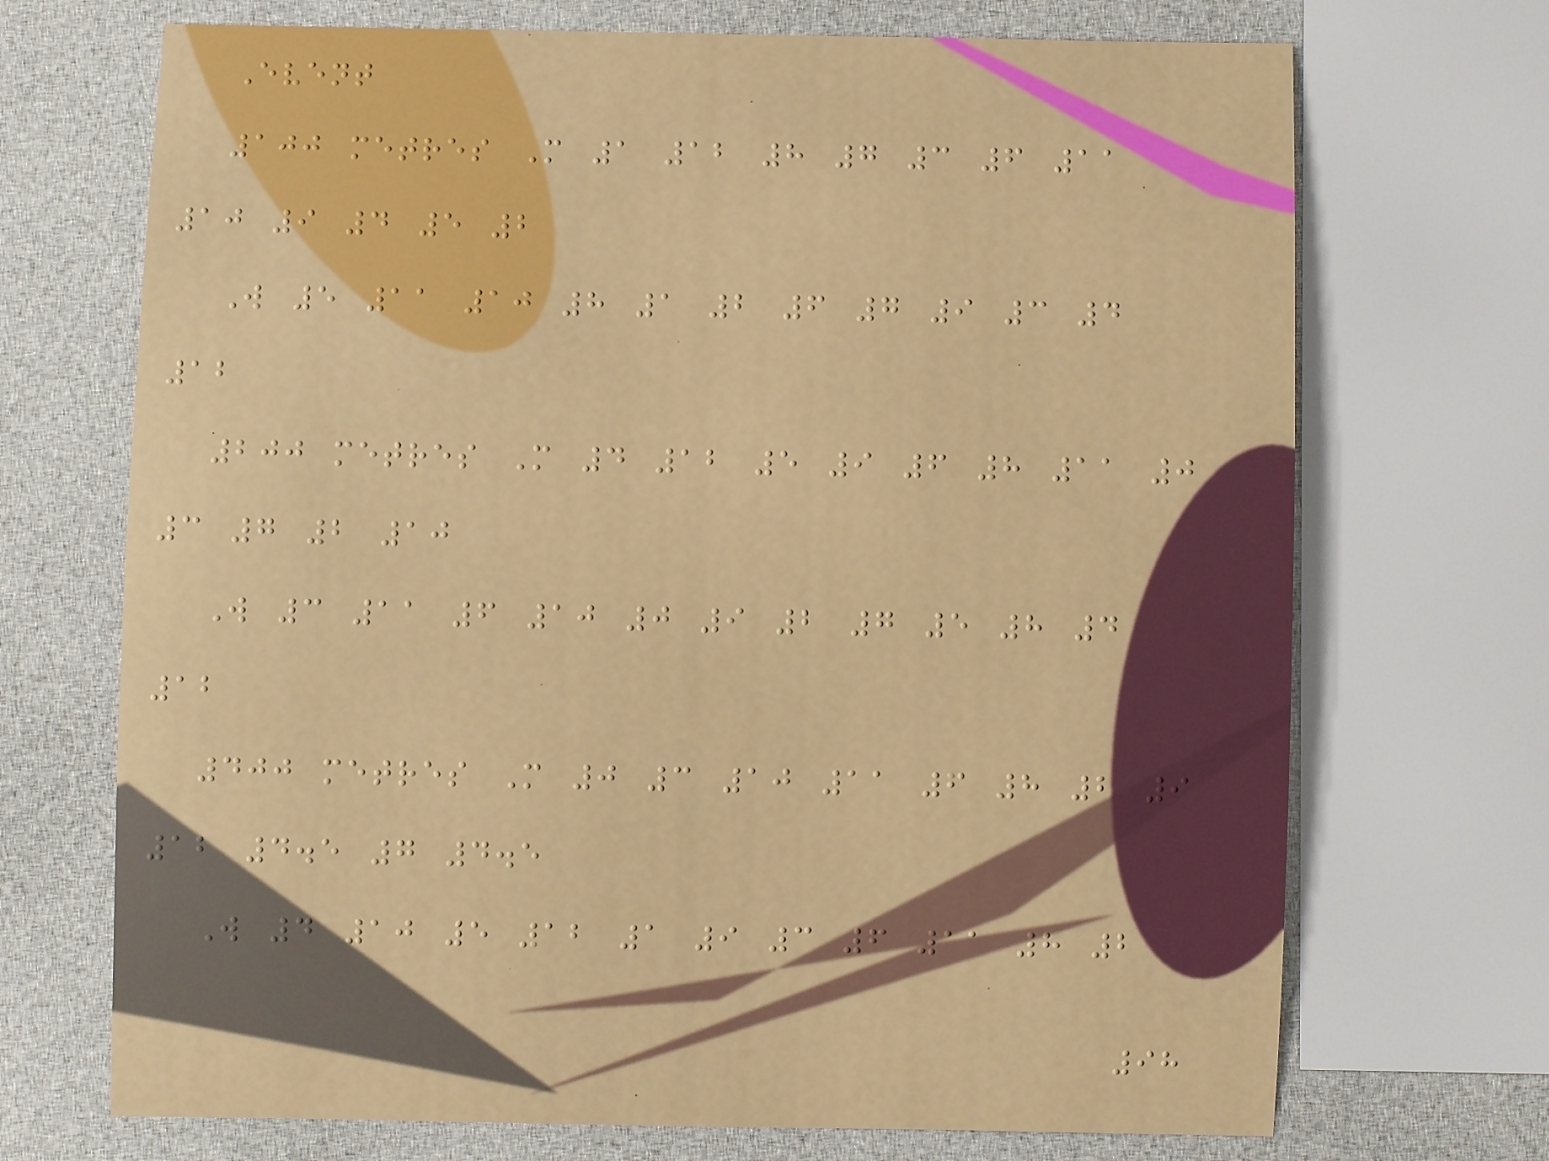Event
100 metres M 1 12 8 7 3 6 11
10 9 4 5 2
W 5 11 10 8 1 2 6 7 9 3 4
12
200 metres M 4 12 5 9 6 8 11 0
3 7 2 10
W 3 11 6 10 0 9 2 7 5 8 4
12
400 metres M 0 3 10 11 6 8 2 9
12 4.5 7 4.5
W 4 10 5 12 1 9 3 6 11 8 2
98
